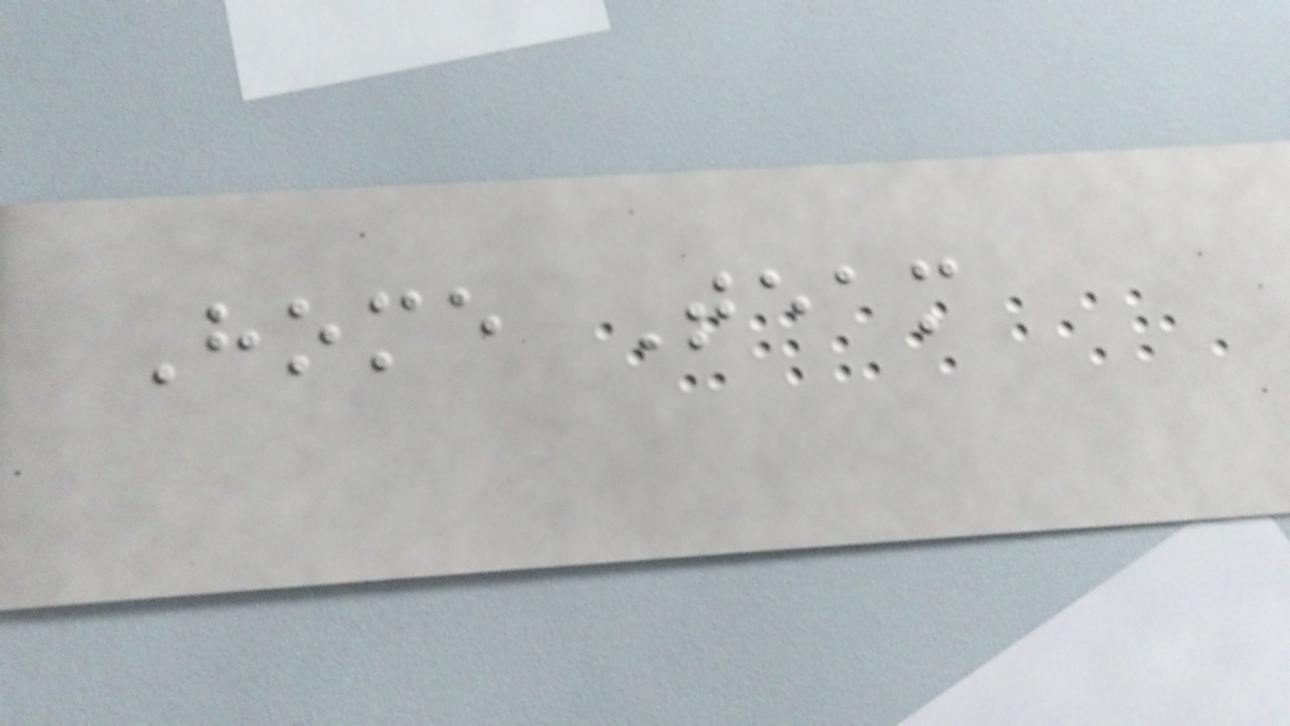Home Team
